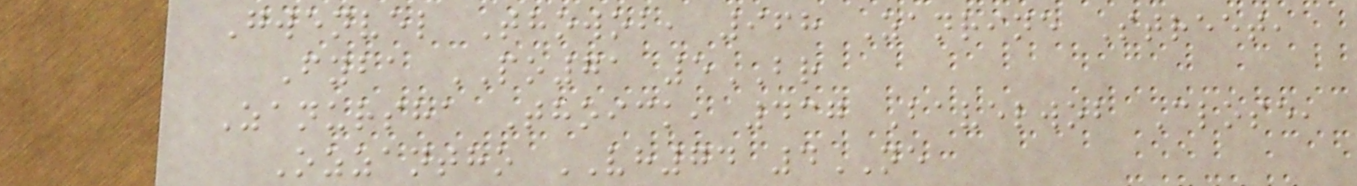Gwenvel Thowob, 968 Zanrine Street,
Fyba PO71 5BR
Zanursha Thoick, 437 Bavelwob Close,
Ozzantho VH74 4NE
